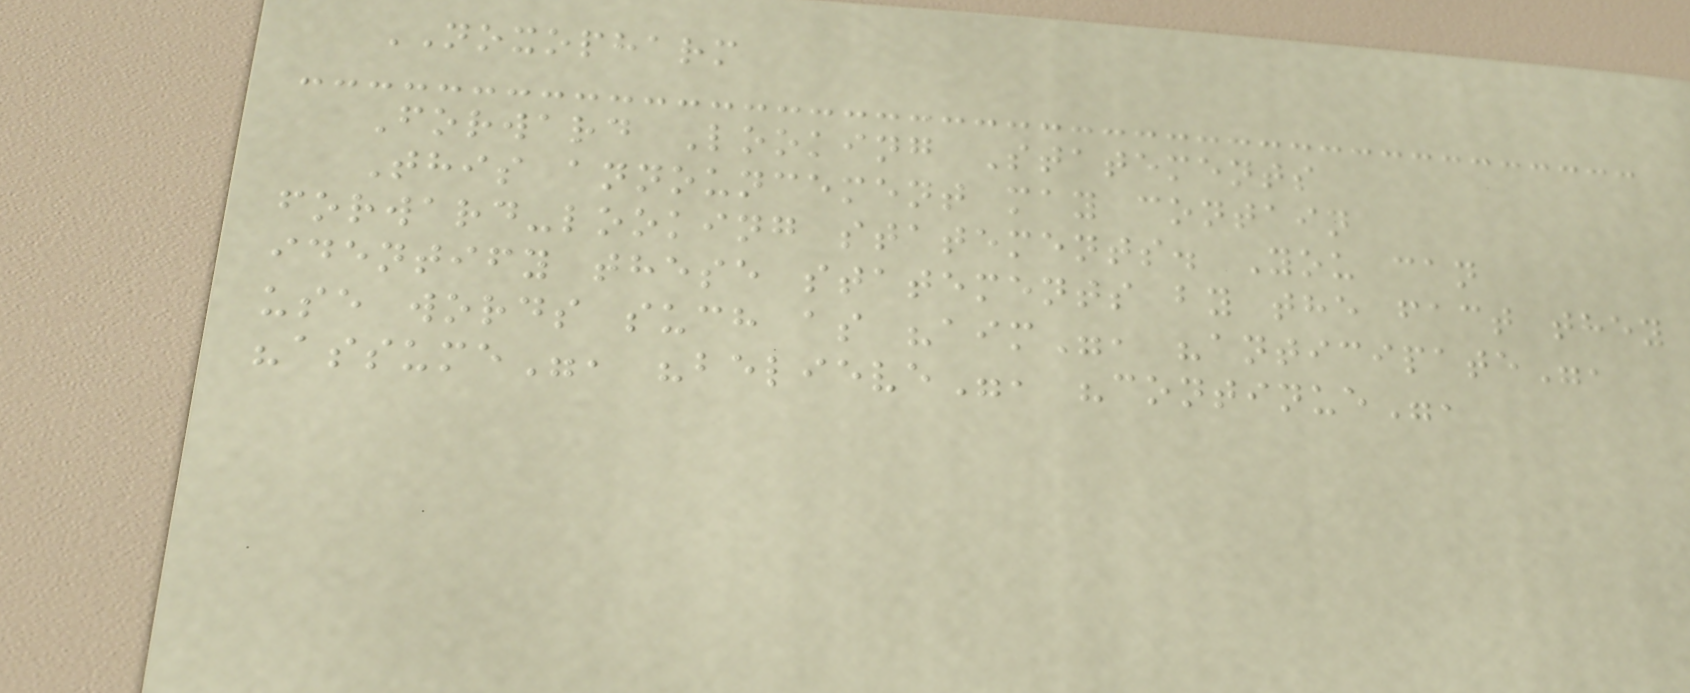NOXOPHARM
Forward Looking Statements
This announcement may contain
forward-looking statements. You can
identify these statements by the fact they
use words such as "aim", "anticipate",
"assume", "believe", "continue",
